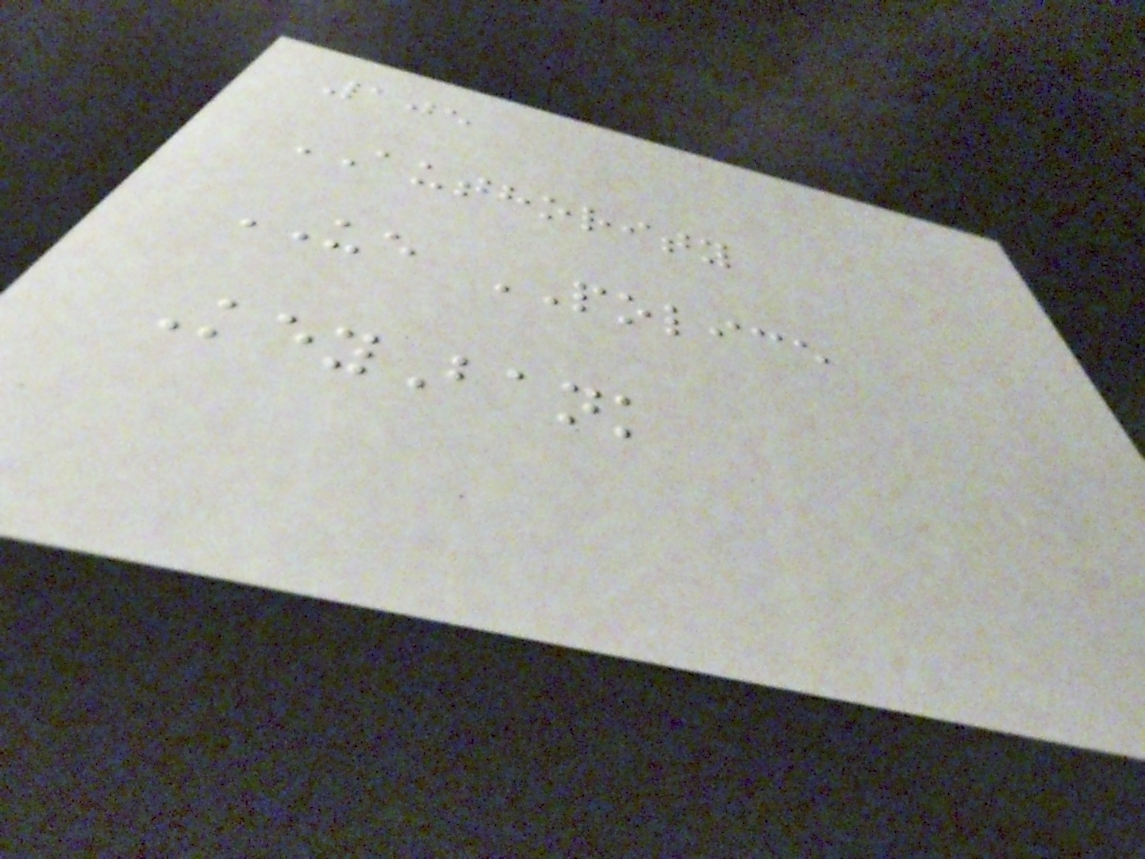105
AUTHORITY
UE POLICE
KeyBank
